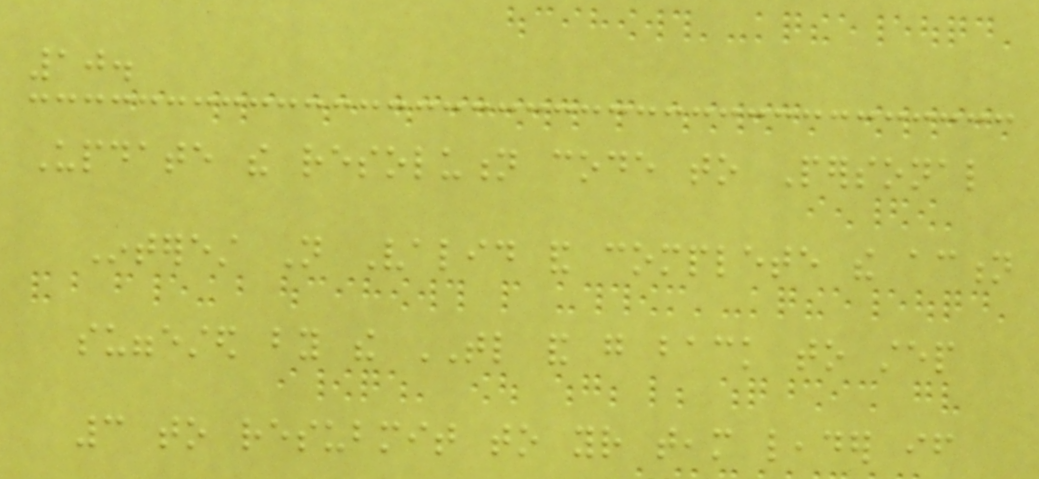10.
Update the resolution code to Personal
Interest Not Valid and complete the action
suggested by the TL and go back to step
3 to resubmit to your team leader if
